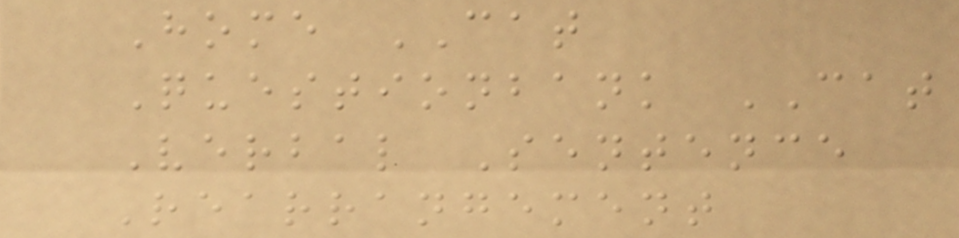Home CAT
Questionbank CAT
Verbal Sentence
Rearrangement
